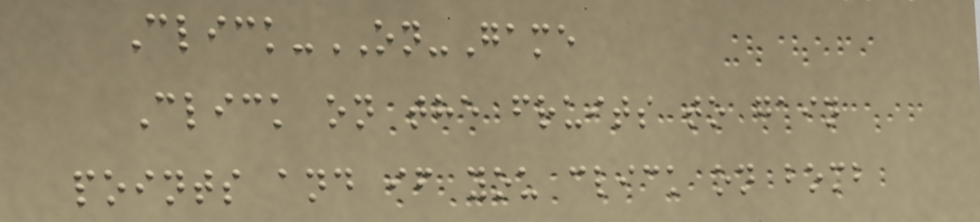Click-ON-Game
Click on the fruits to gain
points and if you click on bomb
